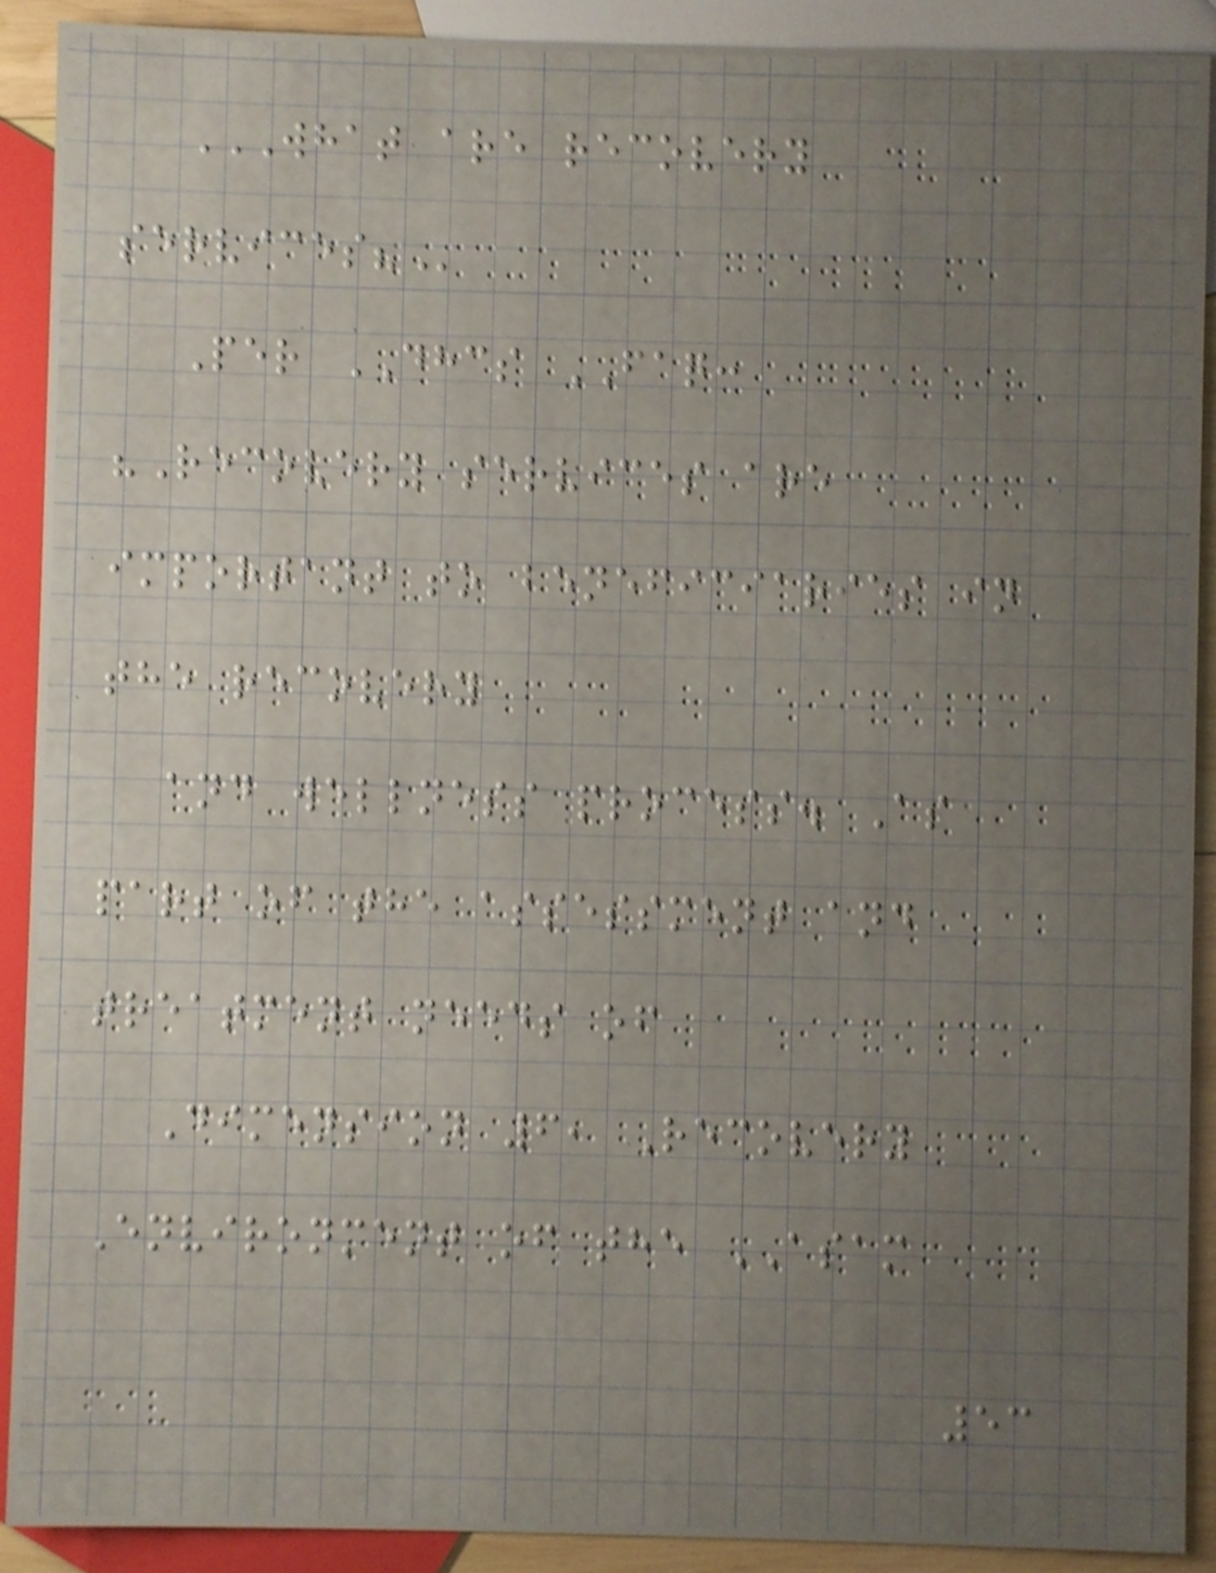WHAT ARE RECOVERY
SERVICES?
Per DHCS FAQ:
"Recovery services are
important to beneficiaries in
the recovery
and wellness process. As
part of the assessment and
treatment needs of
Dimension 6, Recovery
Environment of the ASAM
53
